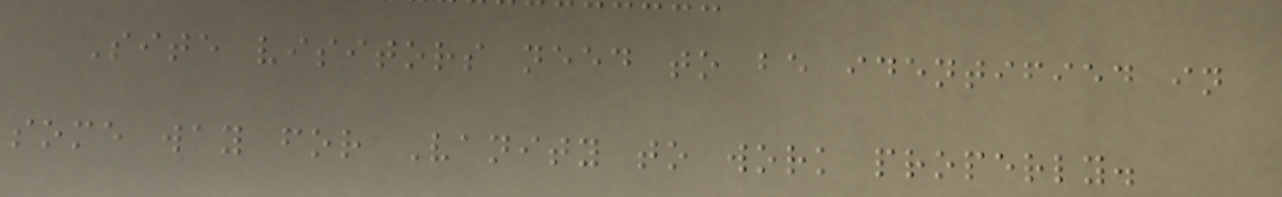Site visitors need to be identified in
some way for Vanity to work properly.
